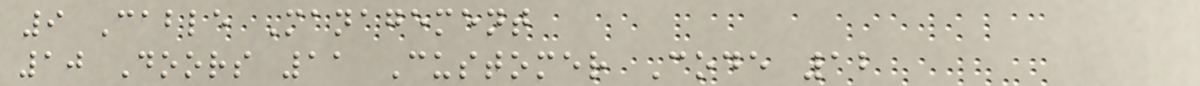9 Cable Management
10 Doors 11 Customer Code 12
